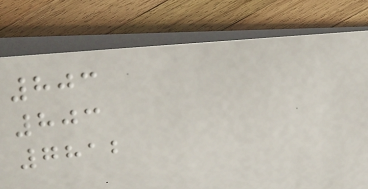803
803
7812
